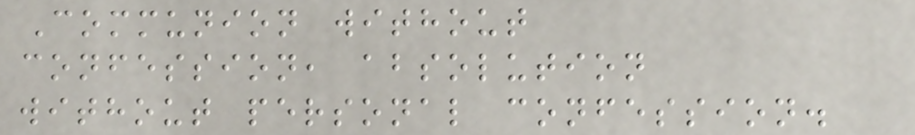Communion without
confession, absolution
without personal confession.
